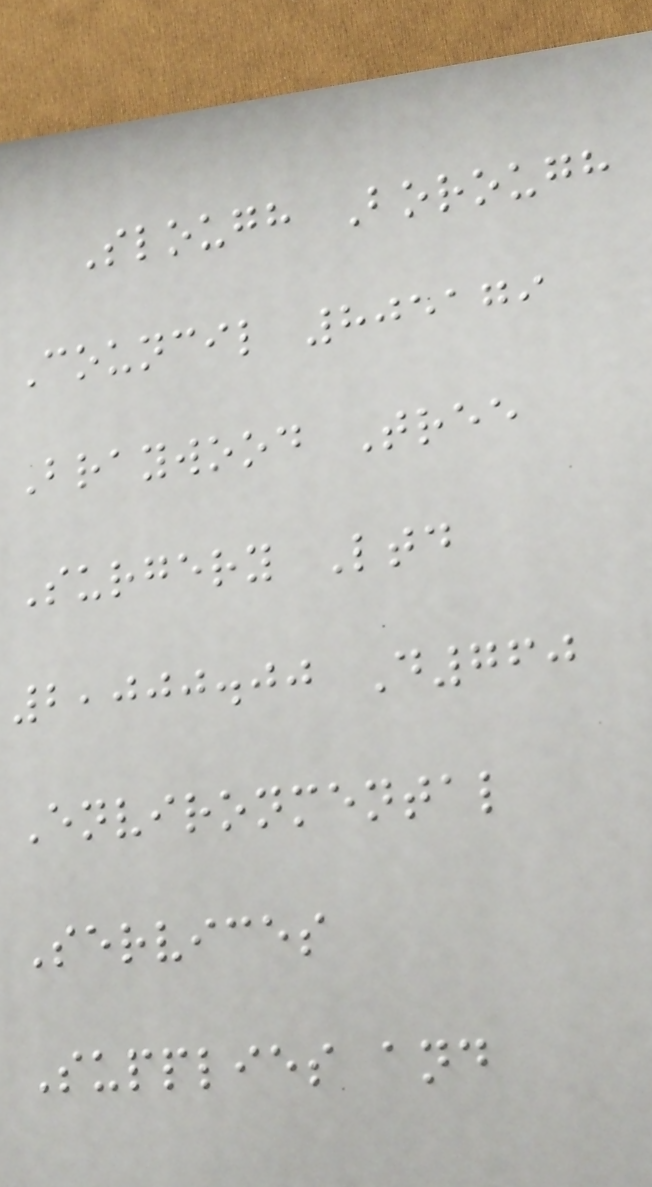Slough Borough
Council 805179
Braywood Tree
Surgery Ltd
2,000.00 D760
Environmental
Services
Supplies and
